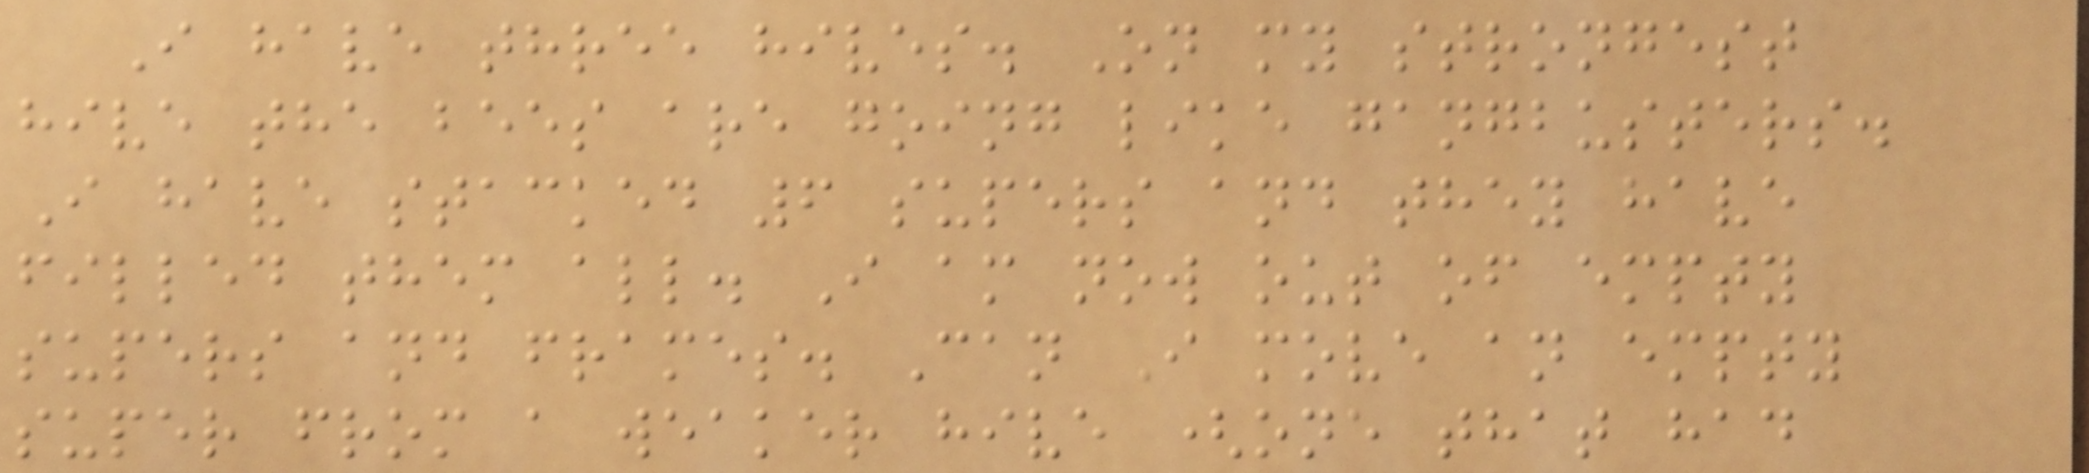I have three hives. On my strongest
hive the bees are going like gangbusters.
I have stacked 6 supers and they have
filled them all. I am now out of empty
supers and frames. Can I move an empty
super from a weaker hive (one that had
